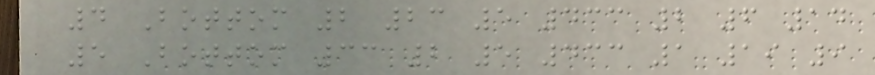4 Bottom 2 23 5 433 2 6 14
5 Bottom 33 2 5 433 1 19 9
